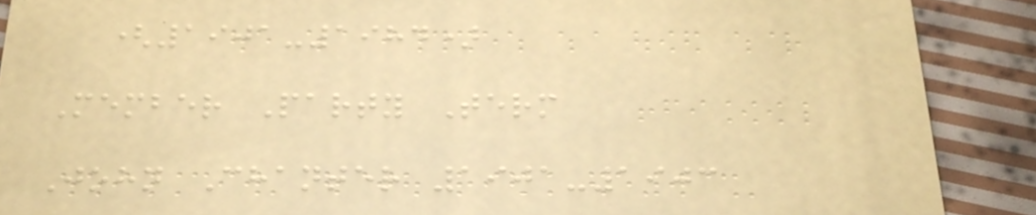(1901-1984)
Member Party Term
John Chanter 1901-1903
